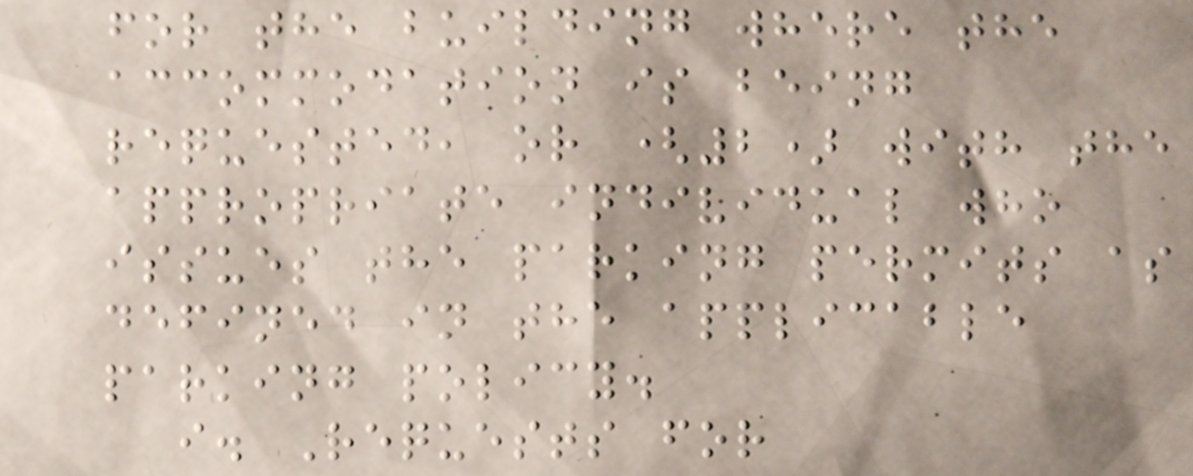for the building where the
accommodation is being
requested, or (2) with the
appropriate individual who
issues the parking permits as
defined in the applicable
parking policy.
i. Requests for
